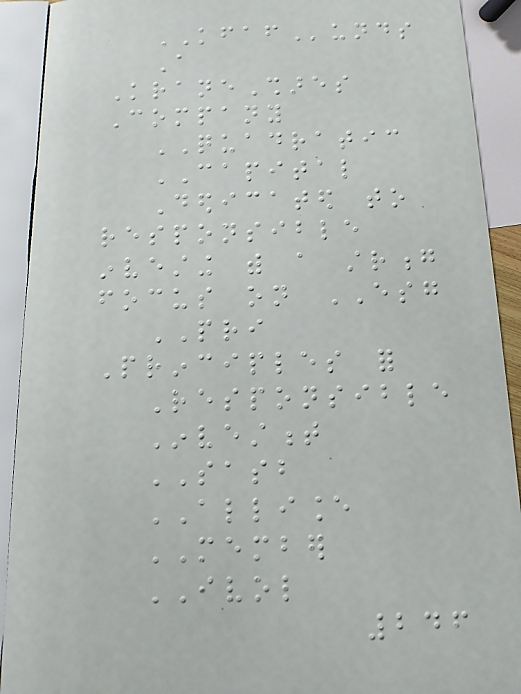KFAFunds
A
KraneShares
Company
QUADRATIC
CAPITAL
Dedicated to
responsible
investing with a strong
focus on ESG
PRI
Principles for
Responsible
Investment
SASB
ALLIANCE
MEMBER
IVOL
246
